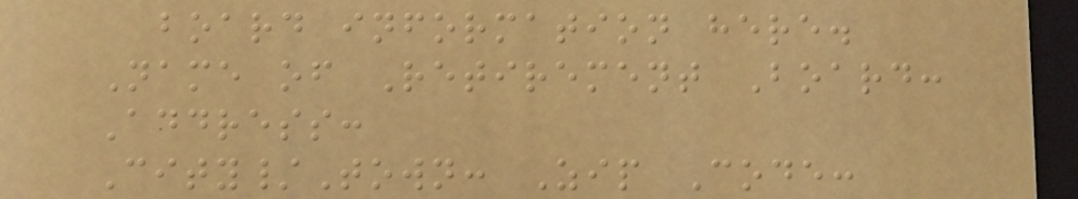board information here.
Name of Retirement Board:
Address:
City/Town: Zip Code:
